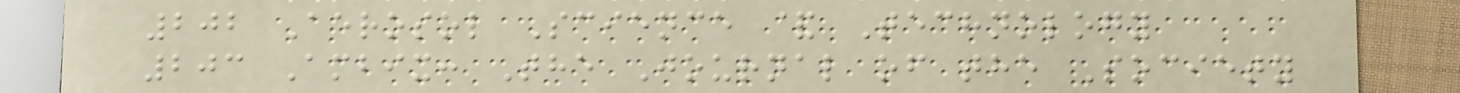202 Aerosol Science & Technology
203 Ambix: The Journal of the Society
